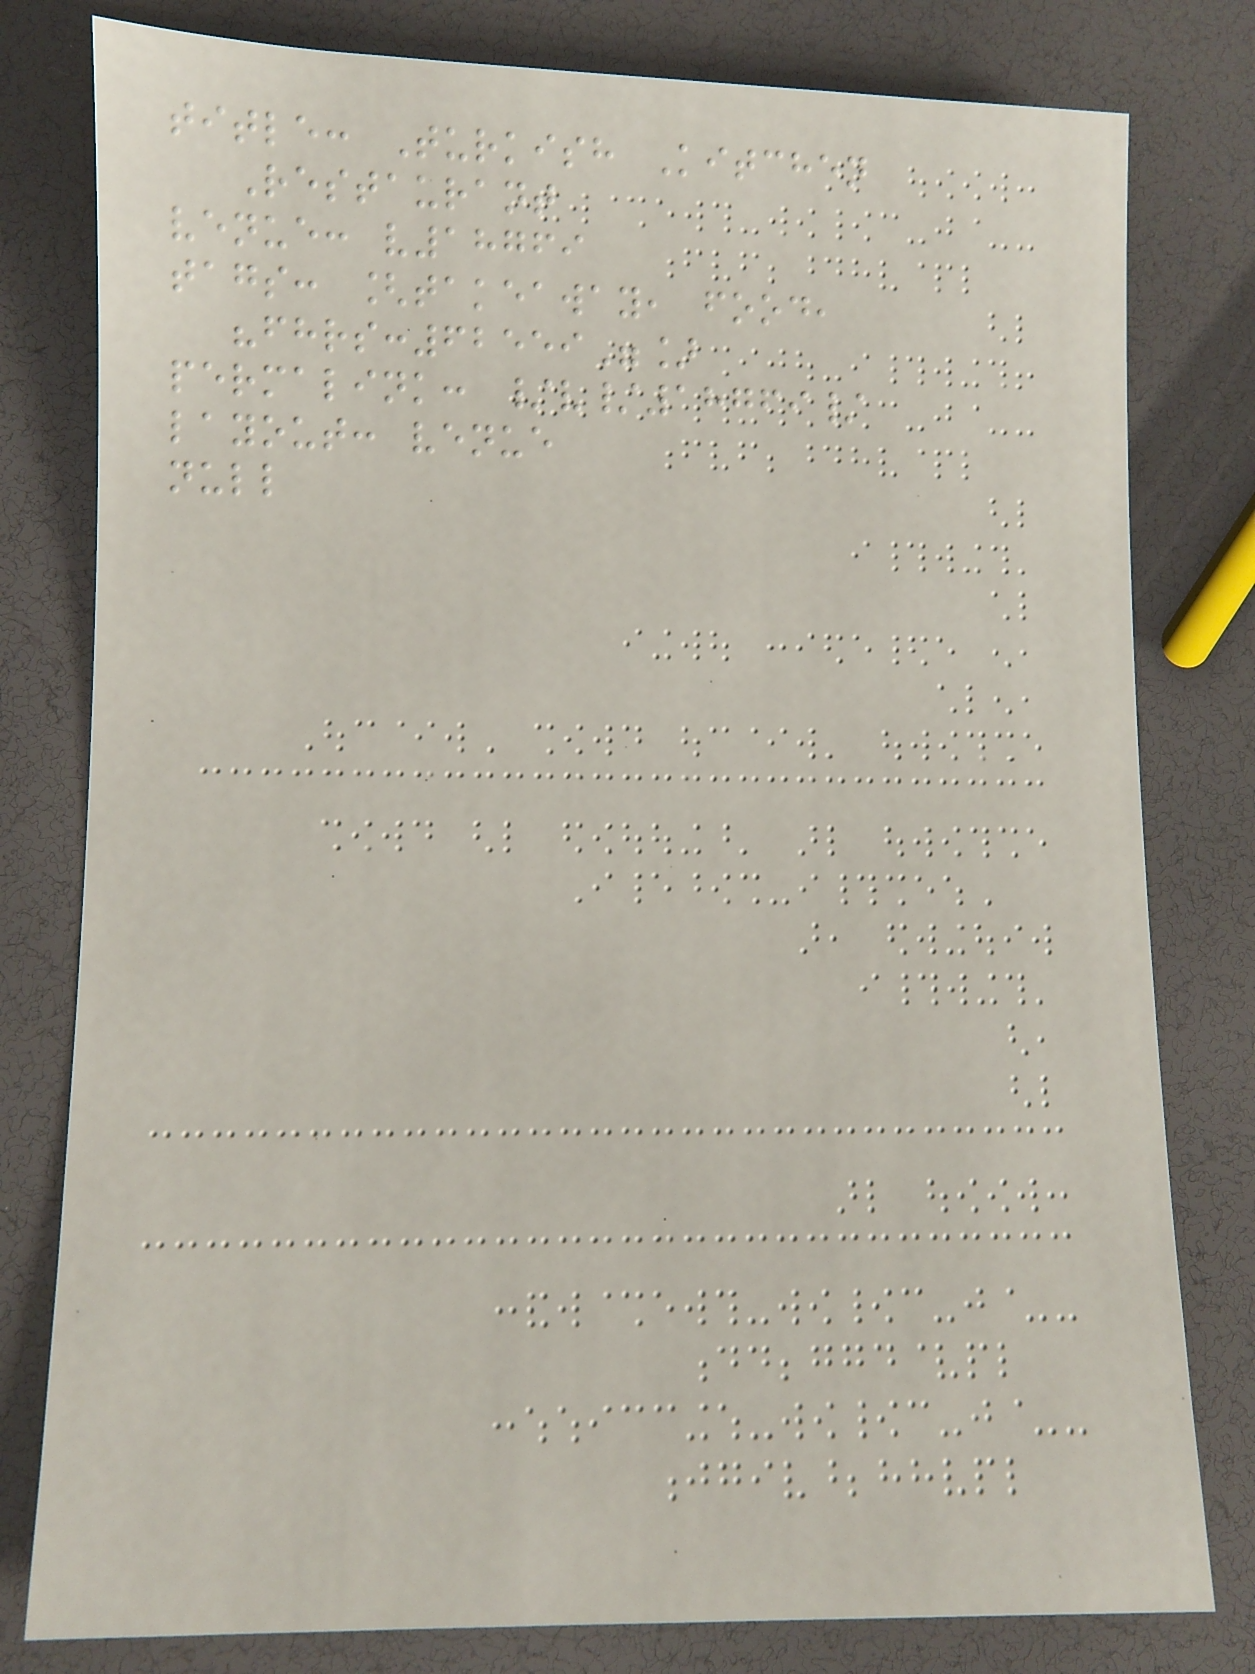title: Turkish Kitchen
Restaurant
venue: v18769
tags: [takeaway, food,
"fhrs:62559"]
permalink: /v/18769/
layout: venue
null
